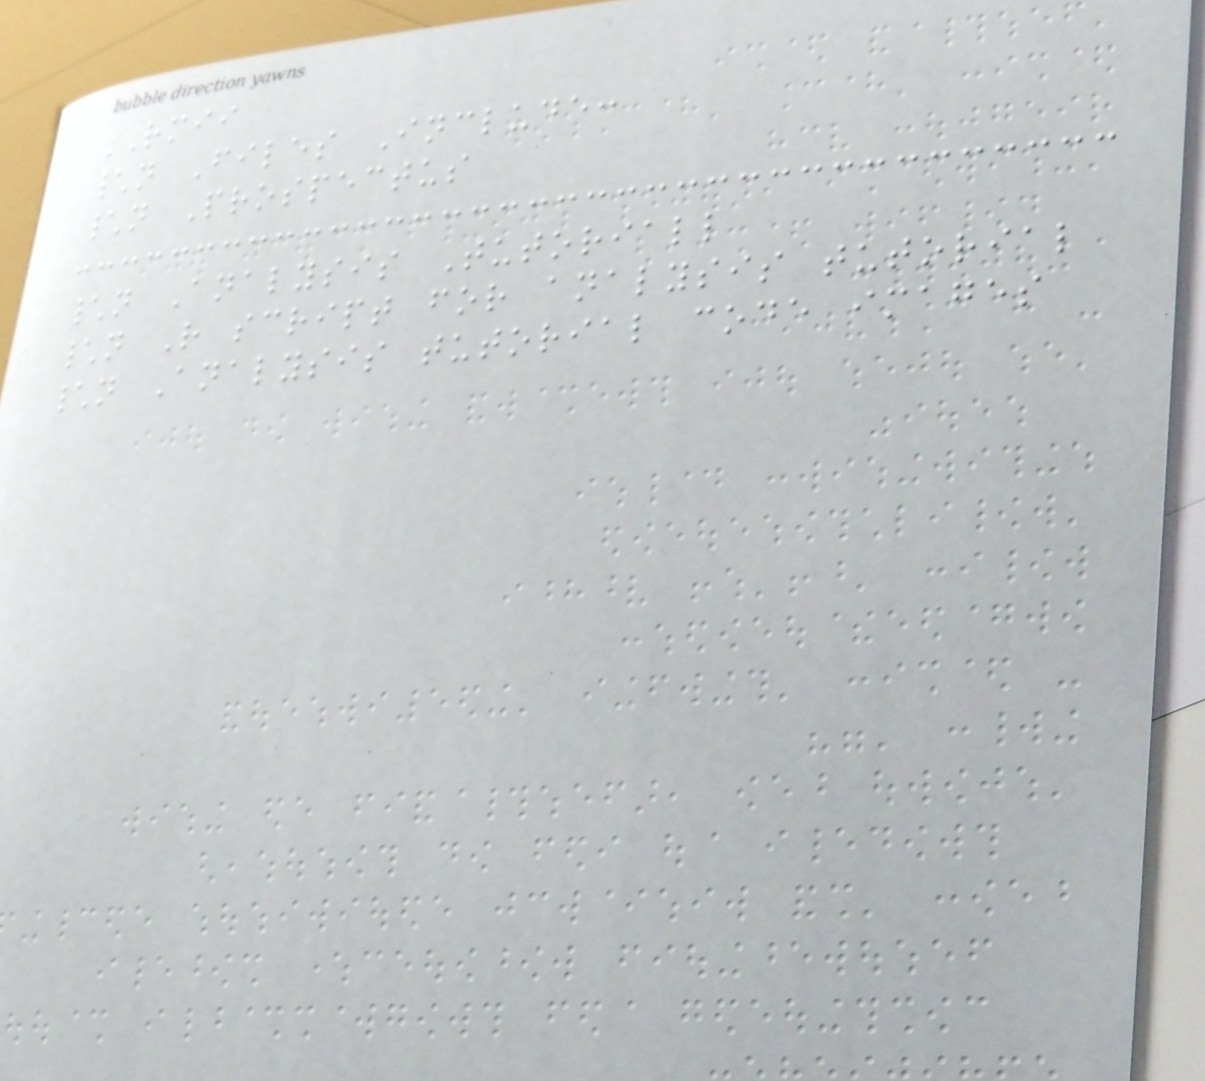RMII
\n Files Include:
\n Prospectus
\n Analysis Tutoriall
\n R script for analysis tutorial
\n Analysis tutorial code images
